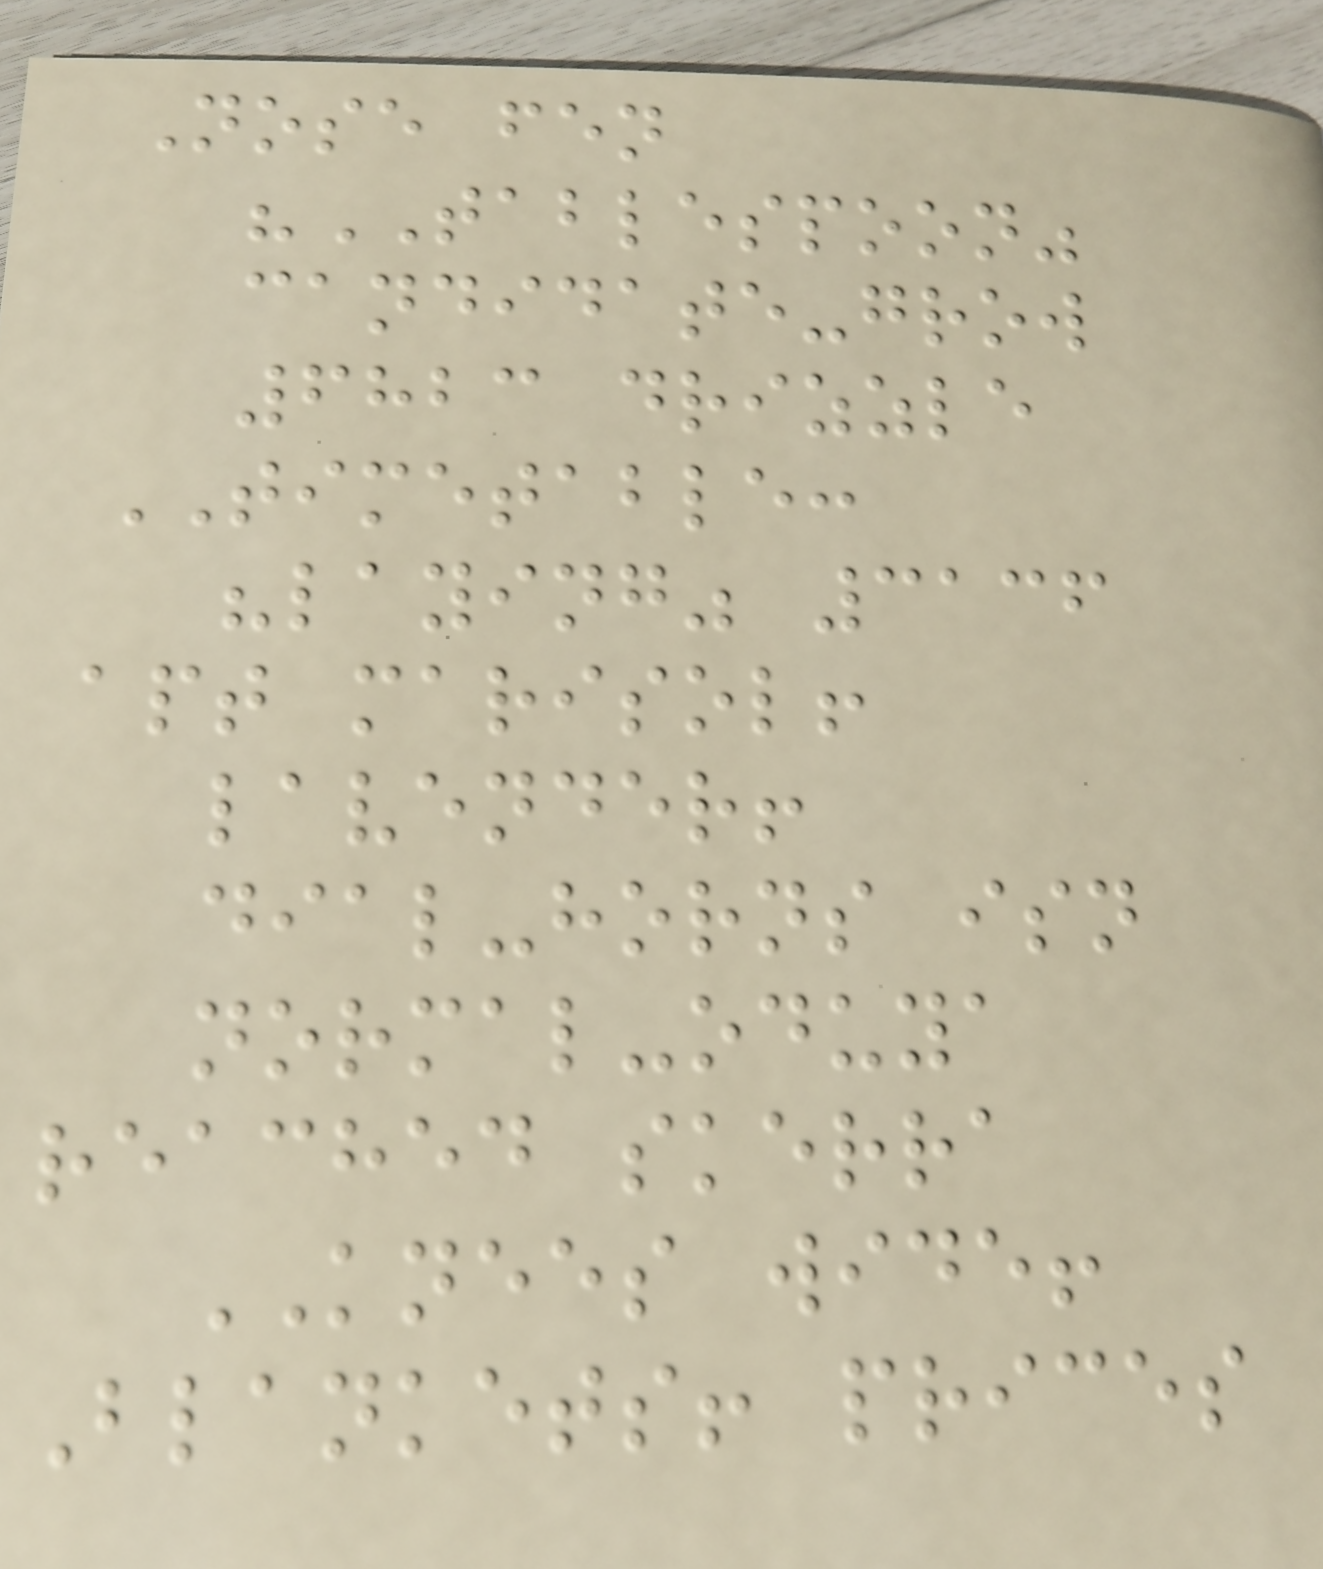Nose fen
"TABLESPOON"
candidate-grow
6823 drizzle
TIMETABLE:
"laying" 3136
apt marisol!
lavender!
dial-horns isn
normal-oduya
reached skerra
KNEES wide!
Blankets! prices
